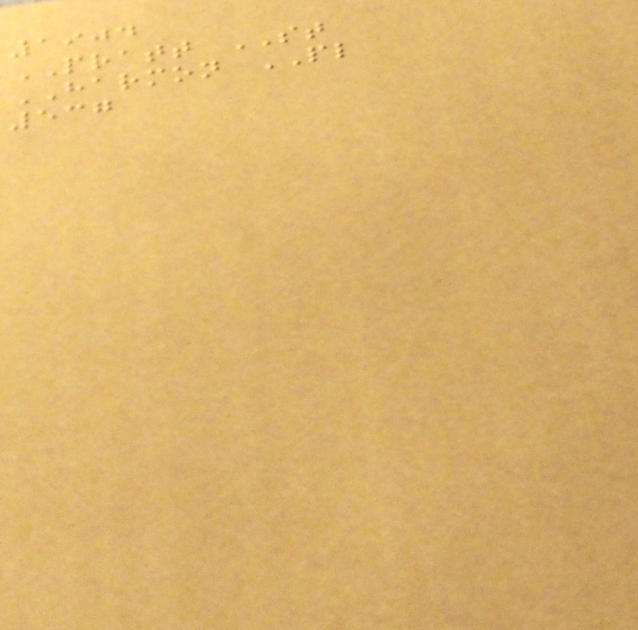1904
PRATT ST
HARMON PL
537
